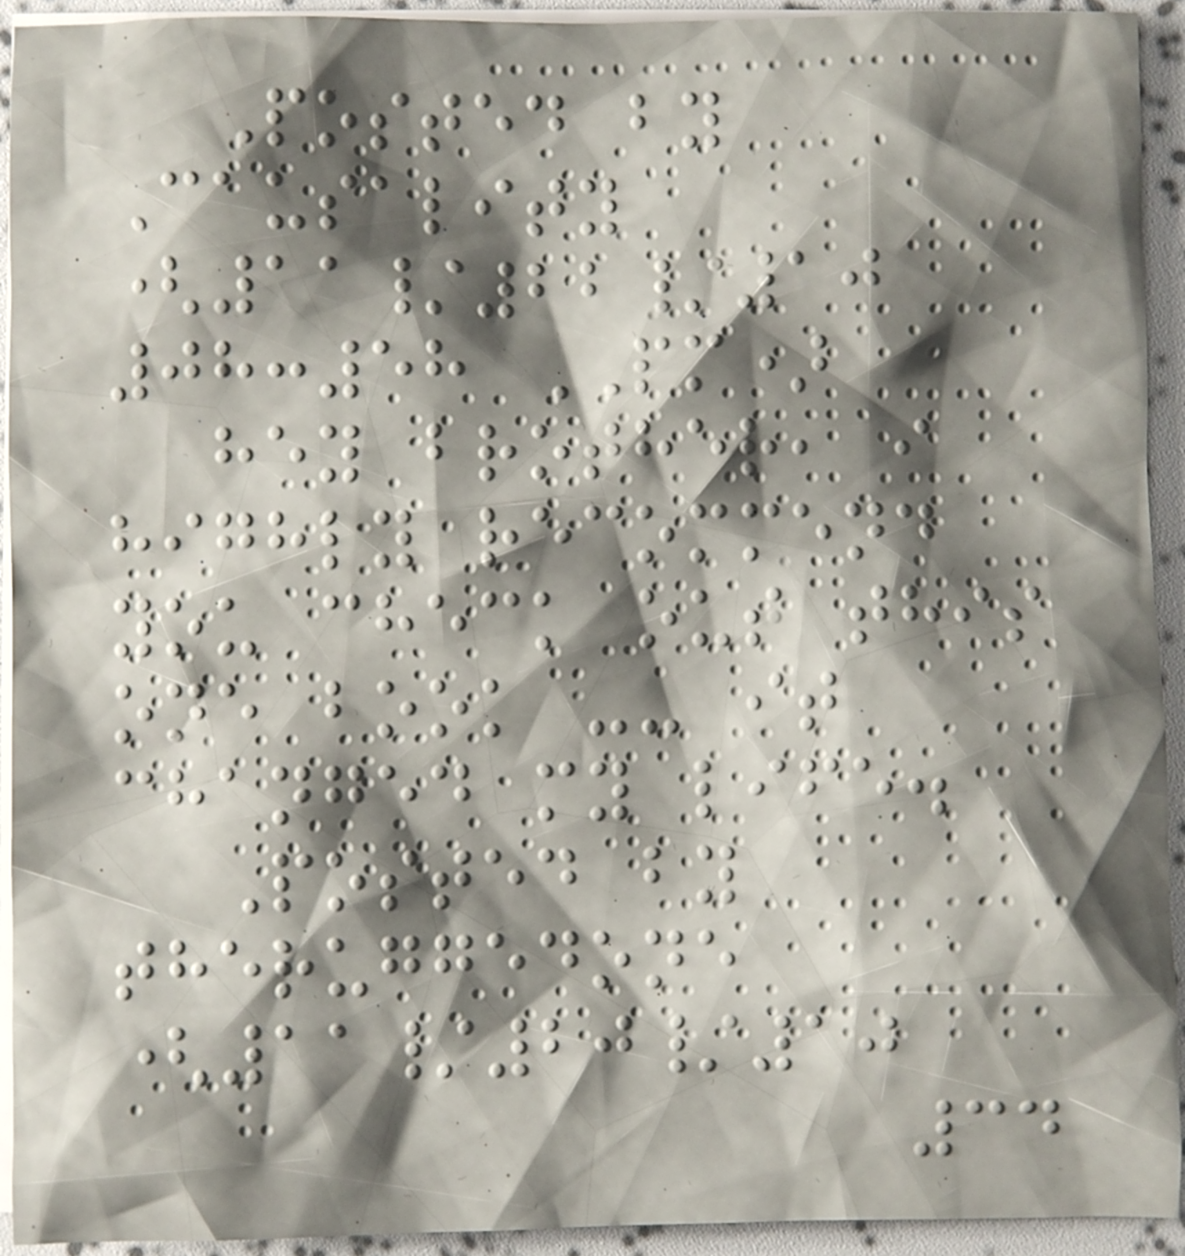Posted by
Causality
(11/22/10
08:58 PM)
hey brother, i
highly recommend
you check out this
one book -- it
changed my life.
Posted by
theruggedone
(11/20/10
34
